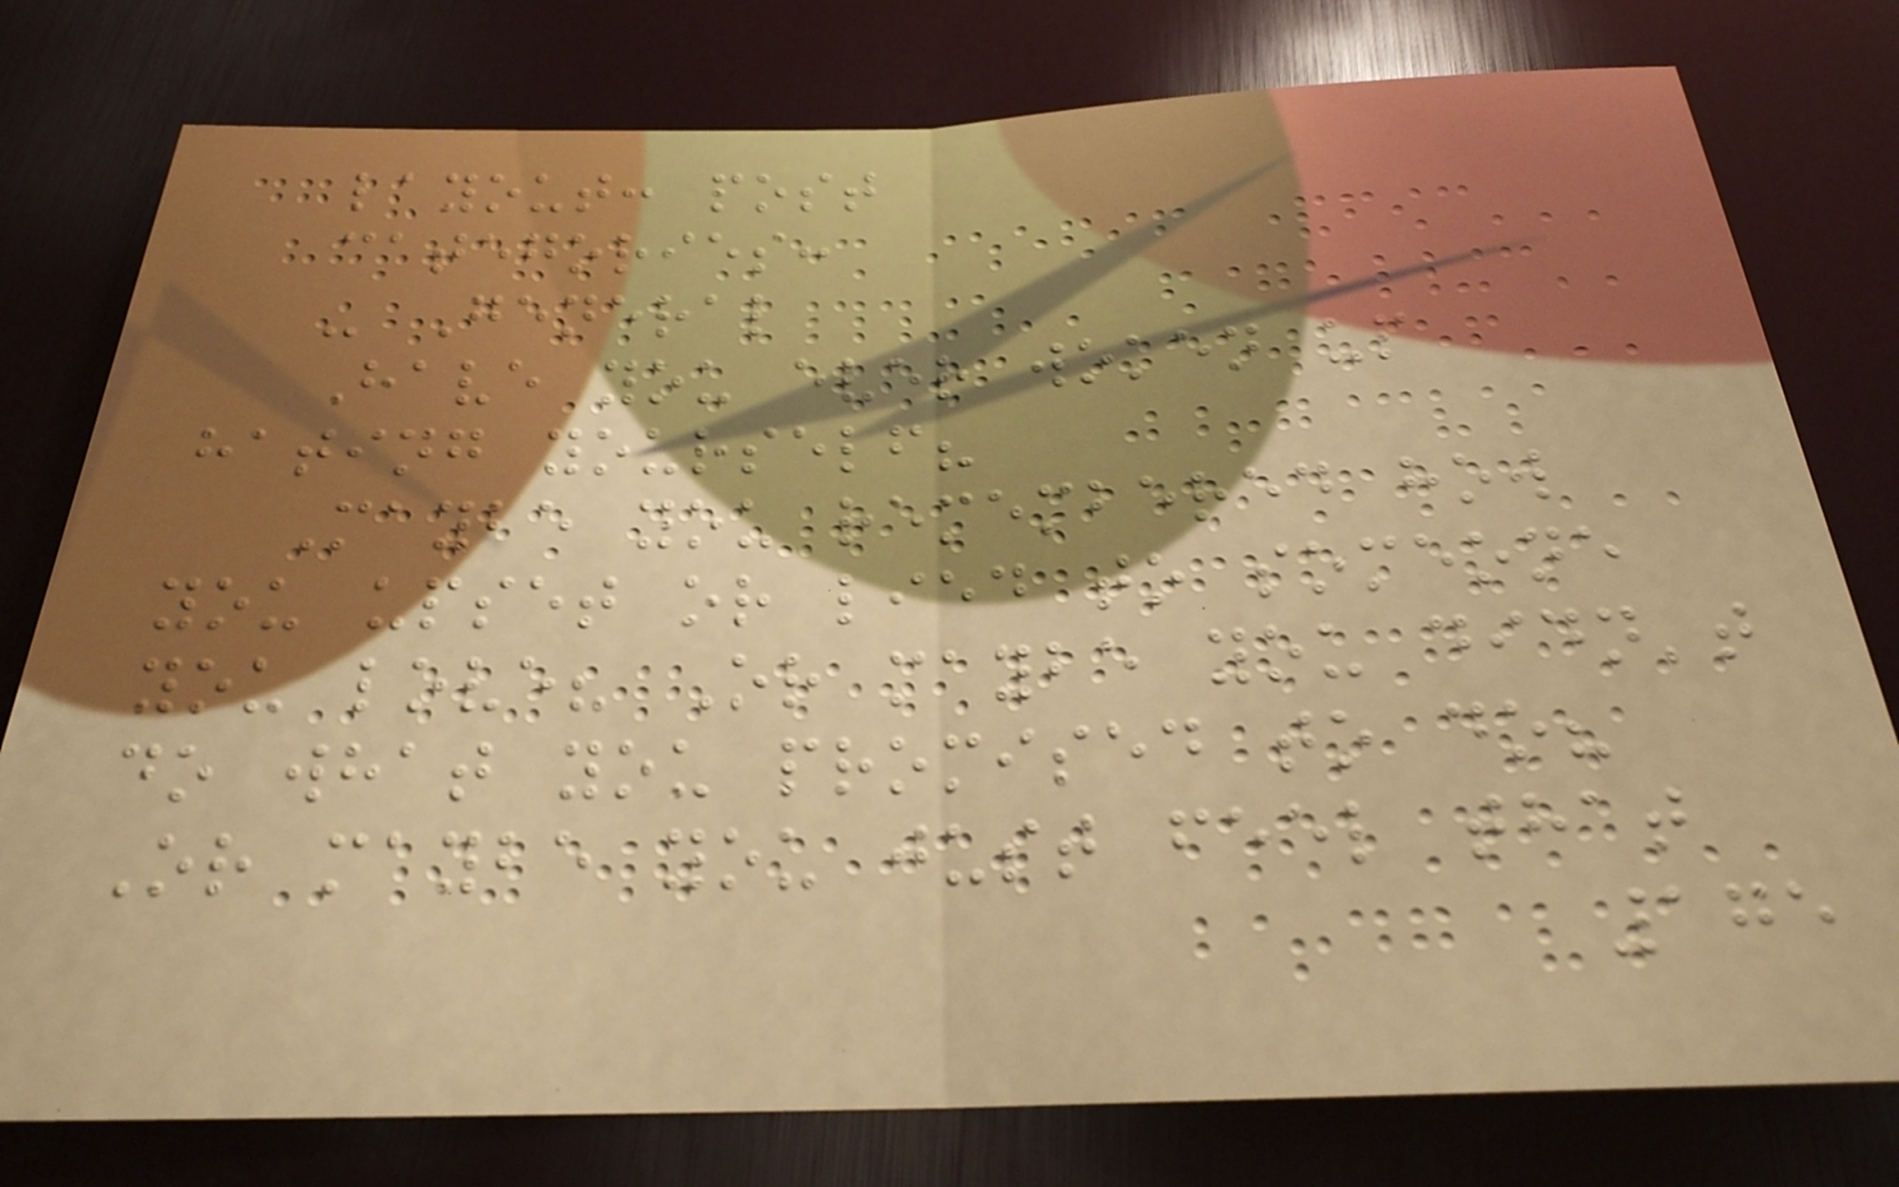layout: post
categories:
- General
Have you ever woken up
hating yourself?
Maybe you remembered how
you upset or lied to someone
you love? Or maybe you didn't
do what you promised to do?
Or maybe you just feel that
175
